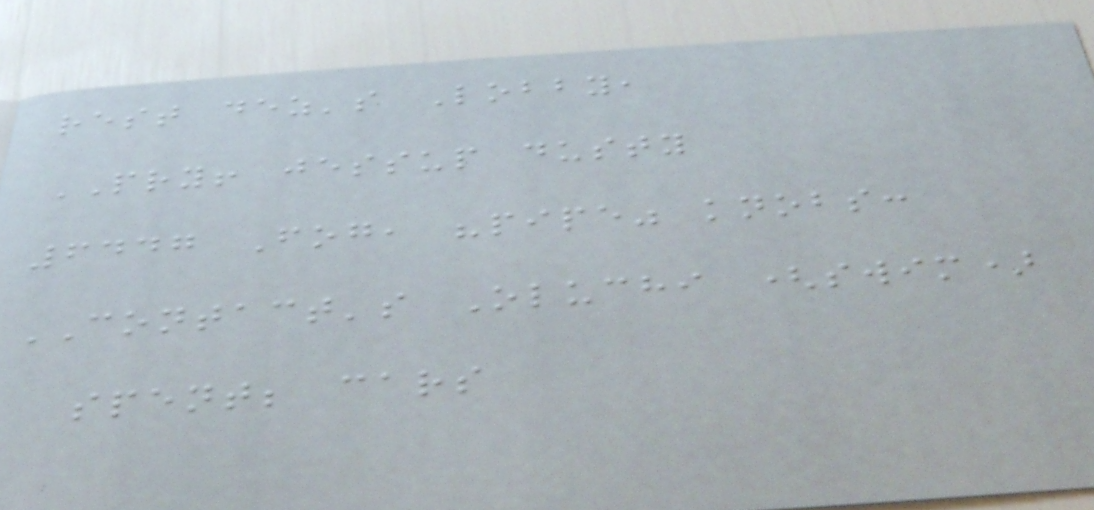rest dez's Lobby,
PRY! jessup dusty
6447 Fog, "pipe" knobs:
CONTACT's Oluchi (swim)
spent; cars
